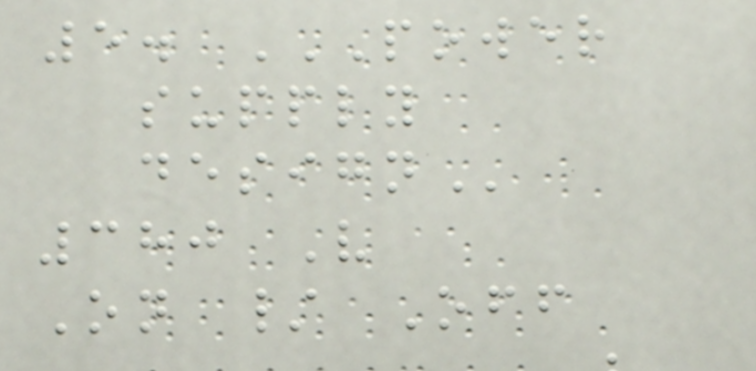5. POWER
SUPPLY
DESIGN
380 V
On / Off
